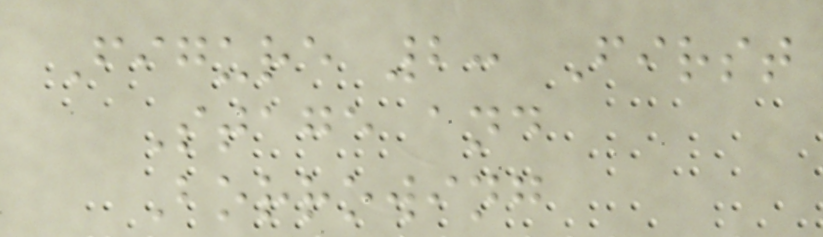Figure 2: First
Stage and
Borrowing
